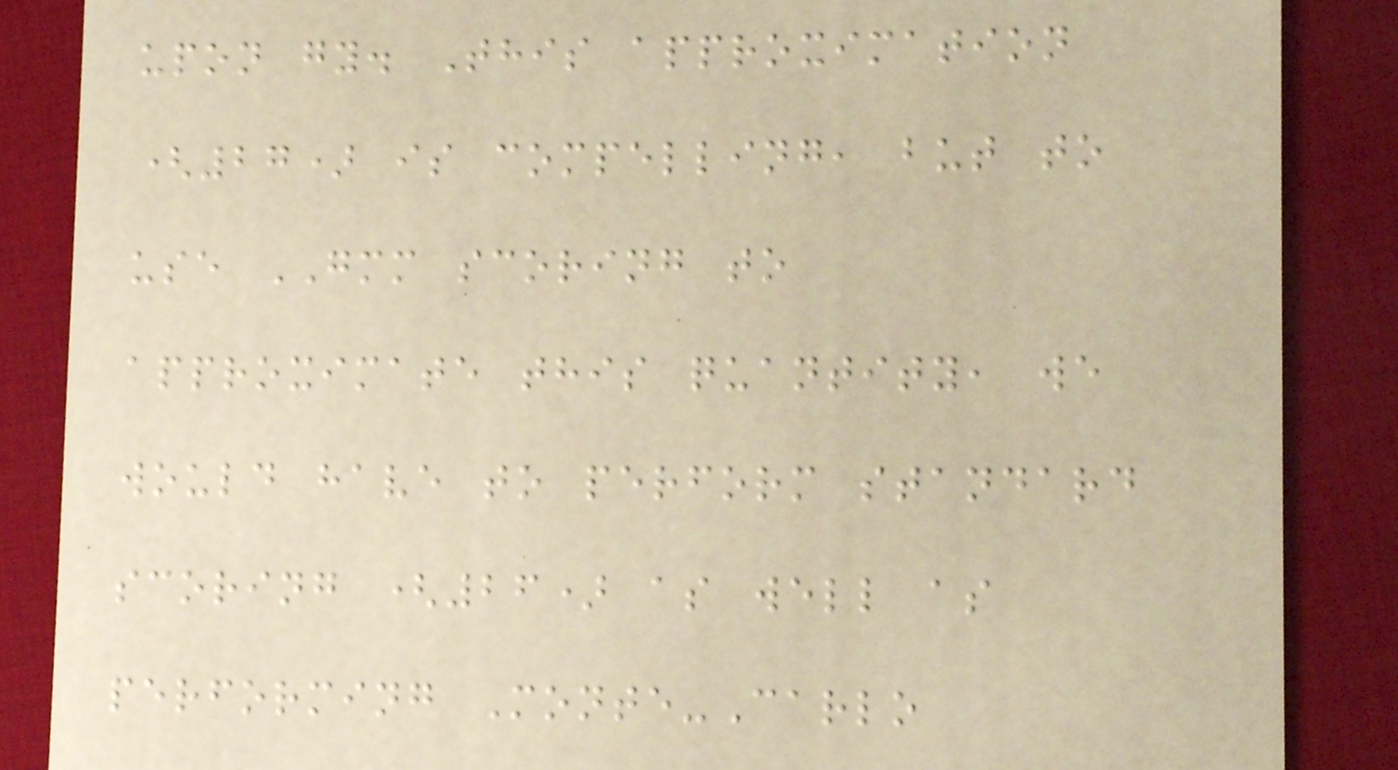upon gy. This approximation
(27) is compelling, but to
use GMM scoring to
approximate this quantity, we
would have to perform standard
scoring (26) as well as
performing Monte-Carlo
